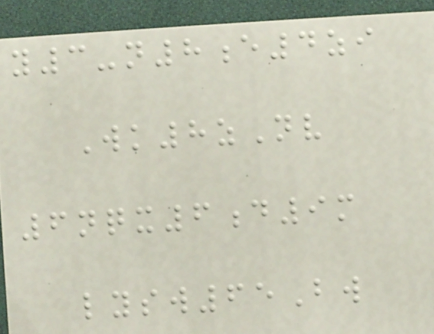y3-n8e4zi
Wk8zNv
6nqx6d9m
lysw65Bw
